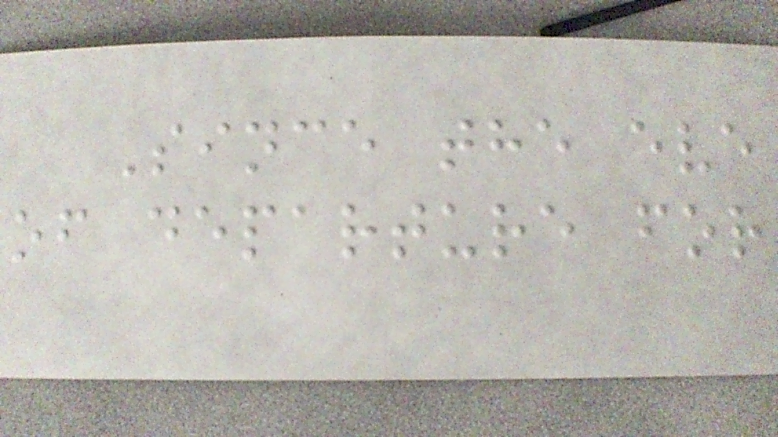Since the eve
of departure for
